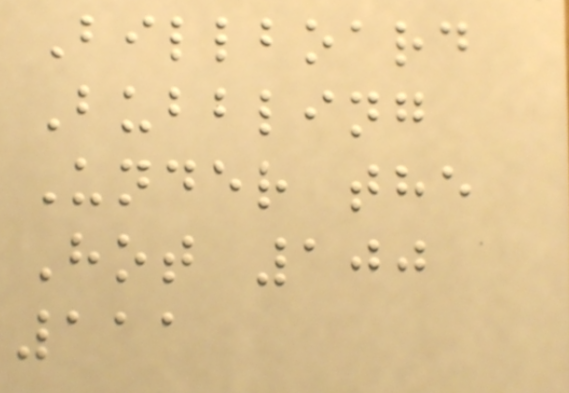Billboard
Bubbling
Under the
Hot 100
111
